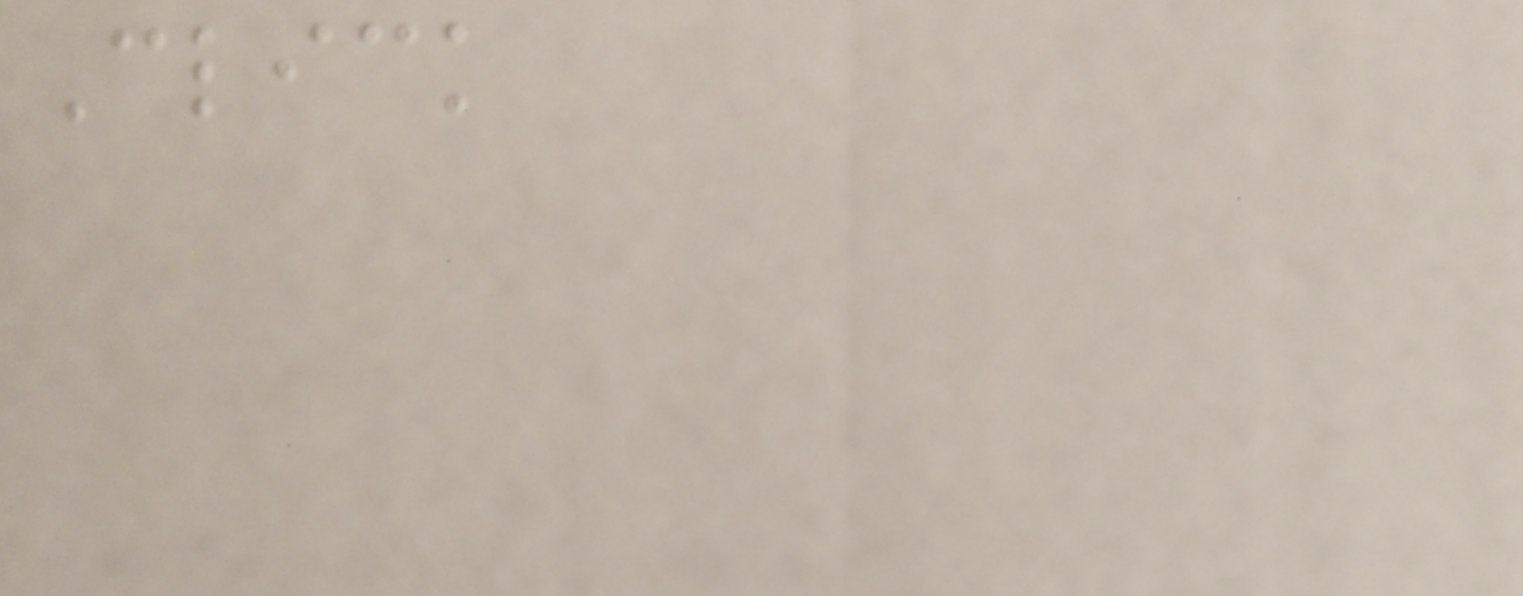Click
